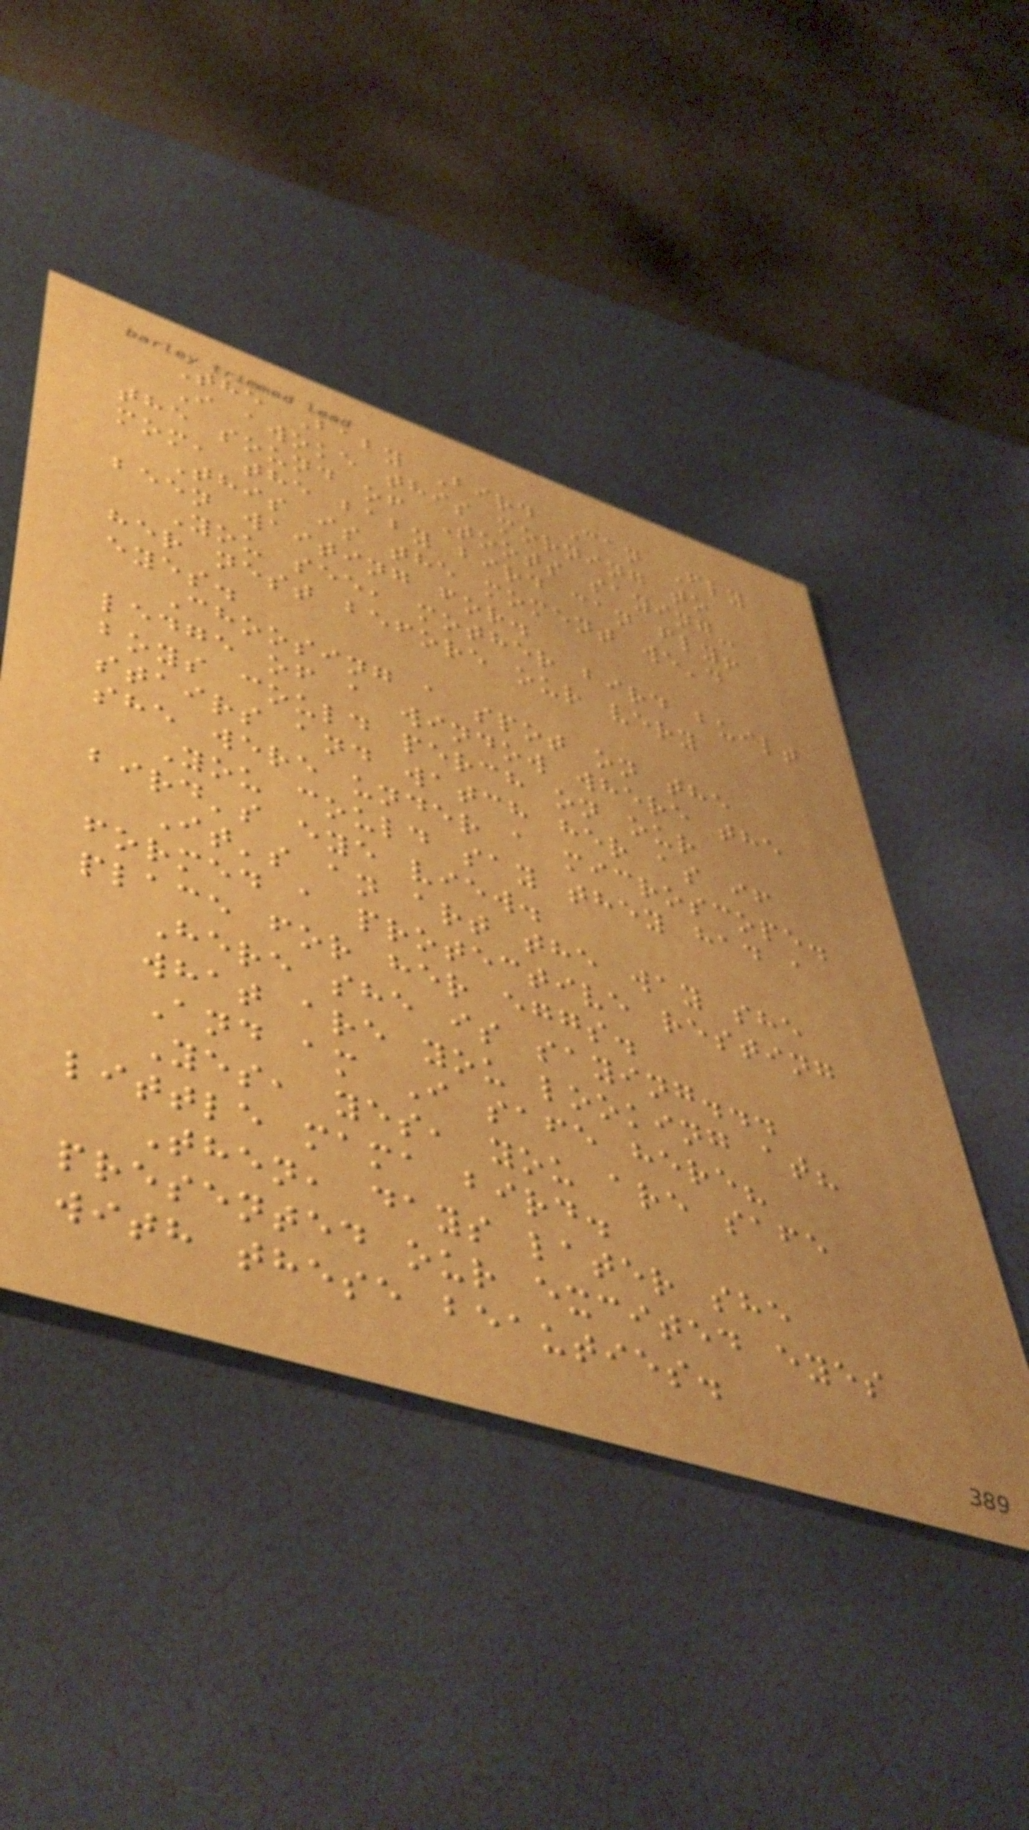The Baby Bird Can Fly
I awoke this morning to
the sound of Toots saying-
mom, the baby bird can fly!
This is the moment we'd
been waiting for.
You see, mother bird built
her nest before our very
eyes.
Choosing a spot on the
ledge of a window where the
boys could perch on our
stairs and watch her as if
she were under a microscope.
You could say they had a
bird's eye view.
It's an art the way she
formed a protective resting
place for her eggs.
Here she is saying...
what are you looking at?
And am I safe here?
Yes, yes, you are safe
little mama bird.
Then, days later she
presented our excited eyes
with these beauties.
